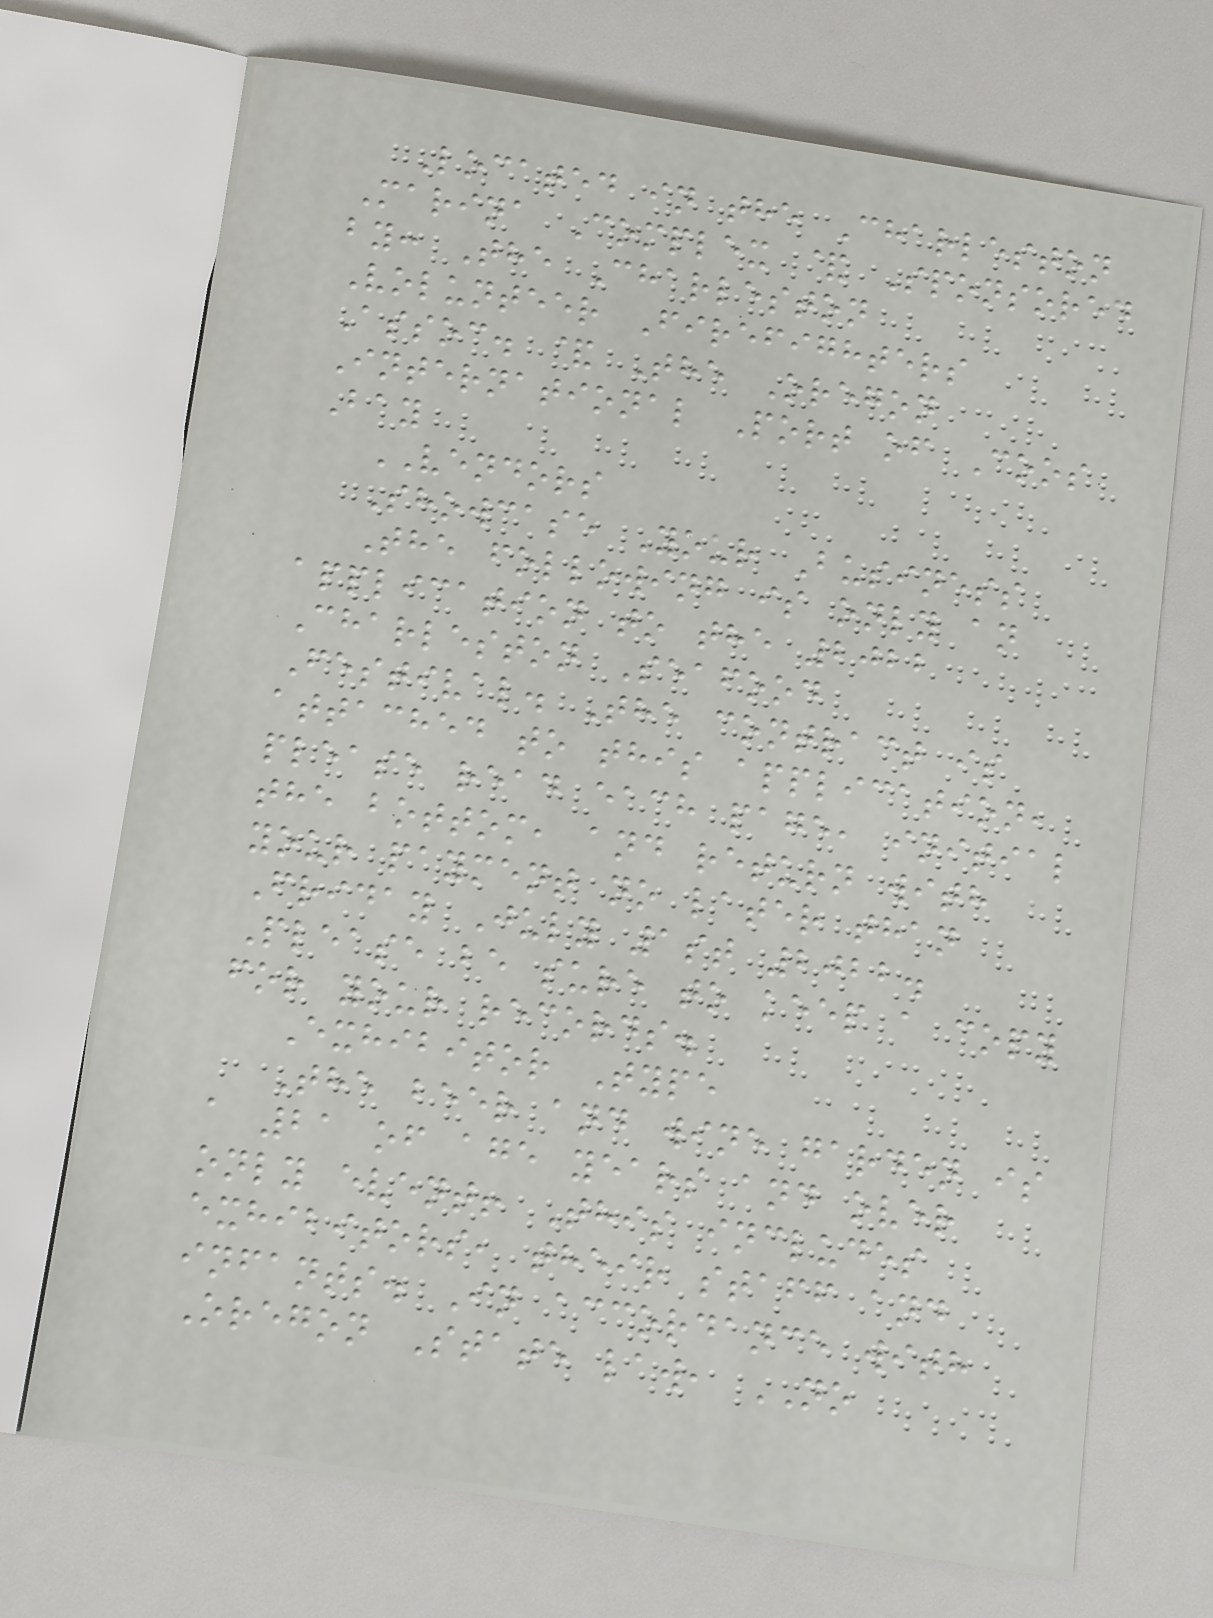Located in the Charleston
Marina Complex & Sponsored
by: The Charleston
Volunteer Firefighters
Assoc. & The Oregon
International Port of Coos
Bay
VENDORS
Showcase Your Business
The following is only an
application to the 2022
Charleston Seafood
Festival. The contract is
attached to this application,
please read each page, initial
the bottom, and return with
your payment no later than
Friday July 1st 2022.
Please be sure to keep a copy
for your records.
Exhibitor Type
The beer and wine garden is
a 21 of age years and over
only event! This includes
exhibitors, their staff and
infants. In accordance with
Oregon State law, NO
